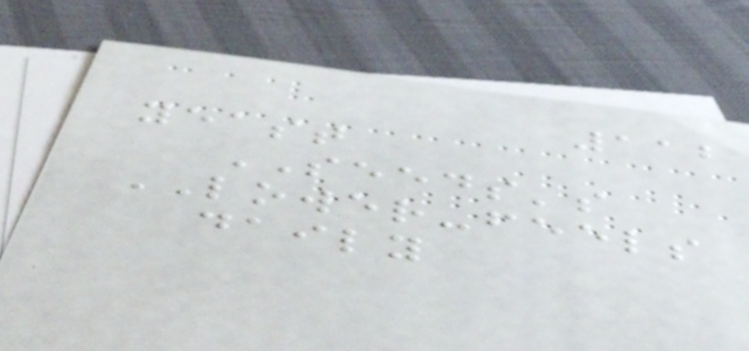112
yeast
SEEDS's
LOWER-feels
daily
